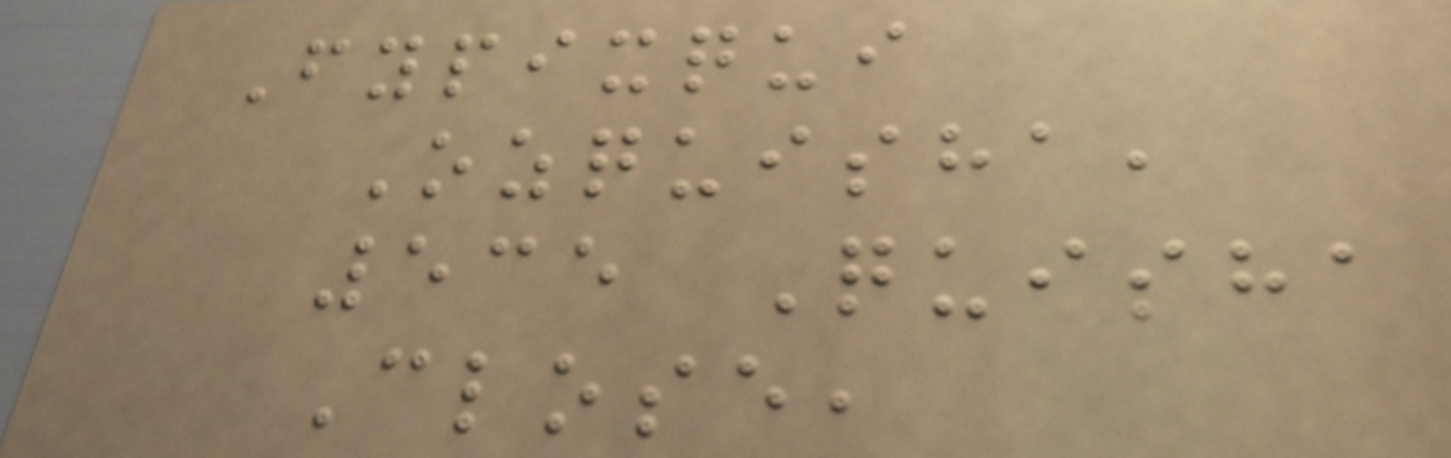Fypixqui
Ozquisha,
535 Quisha
Close,
